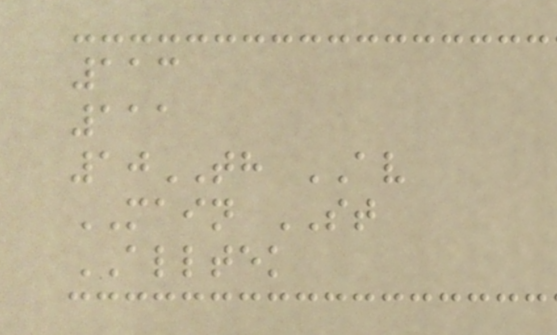113
111
10TH AV
MAIN ST
ALLTEK
